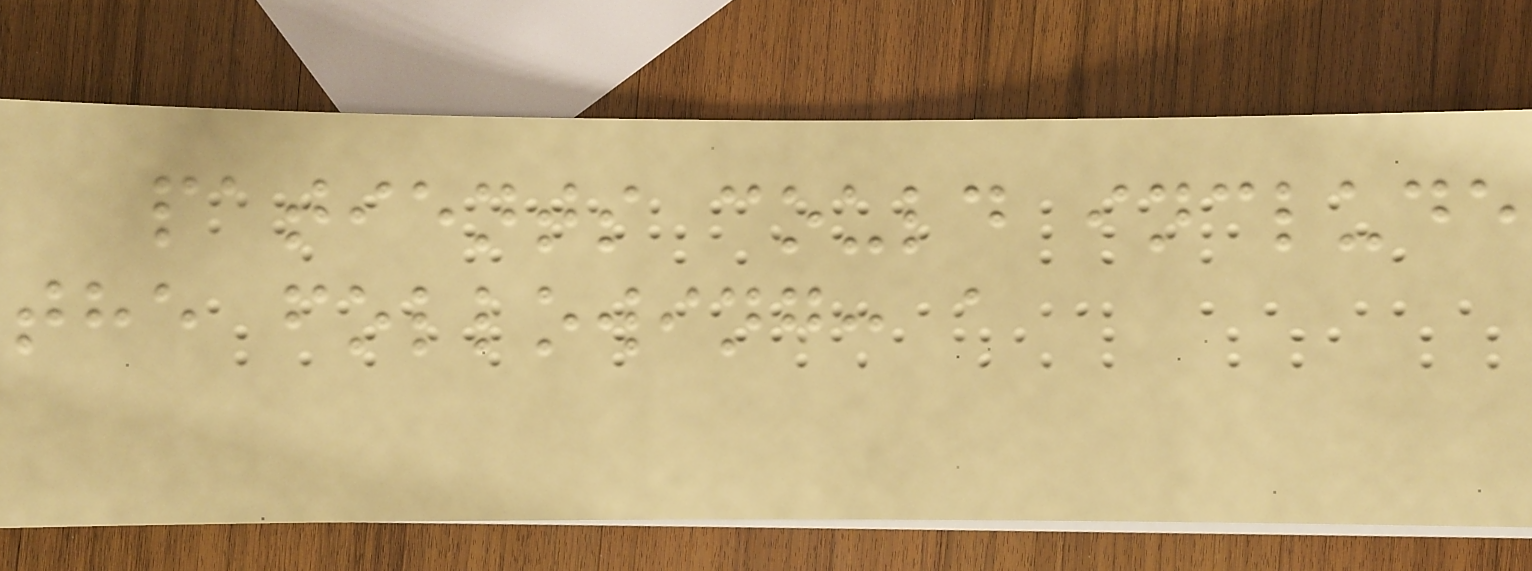patients could include
the following: a
